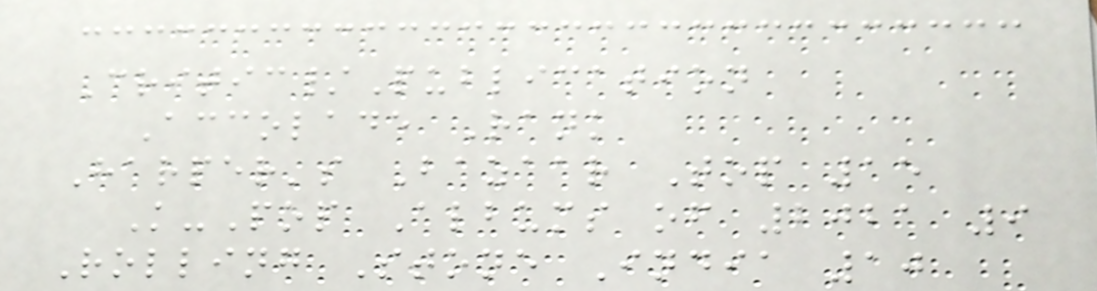Critic/Publication
Accolade Rank
Harper's Bazaar Top 15
K-Pop Albums of 2021 9
Rolling Stone India 10
